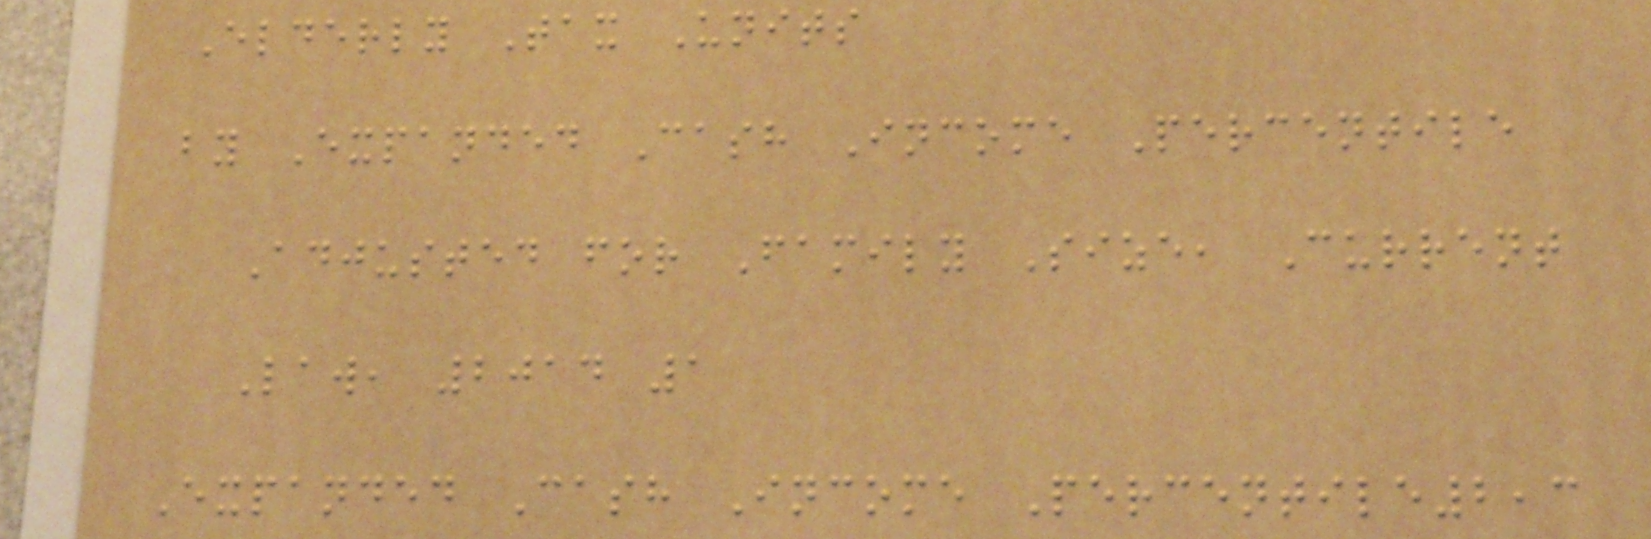Elderly Tax Units
by Expanded Cash Income Percentile
Adjusted for Family Size, Current
Law, 2014 1
Expanded Cash Income Percentile2,3
